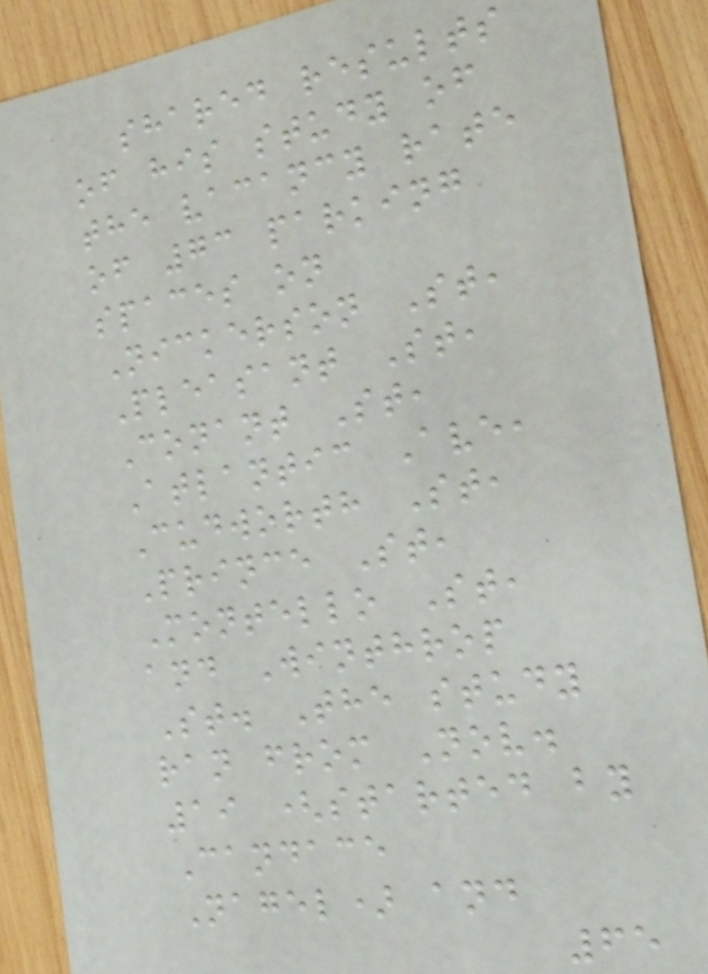shared results
of his study of
the vacancy rate
of 73 parking
spaces on
Nickerson St,
Pleasant St,
Conant St,
Atlantic Ave,
Cudworth St,
Prince St,
Montello St,
and Winthrop
St. The study
ran from Nov.
19 (started by
Candace
Nagel) and
65
